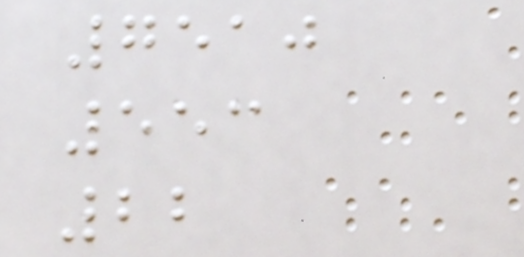7510
553
22
